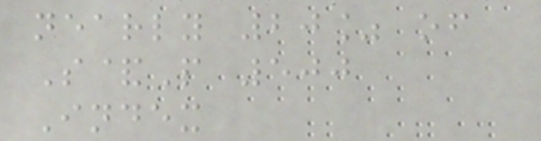nearly 20% of
S&P 500
Index
